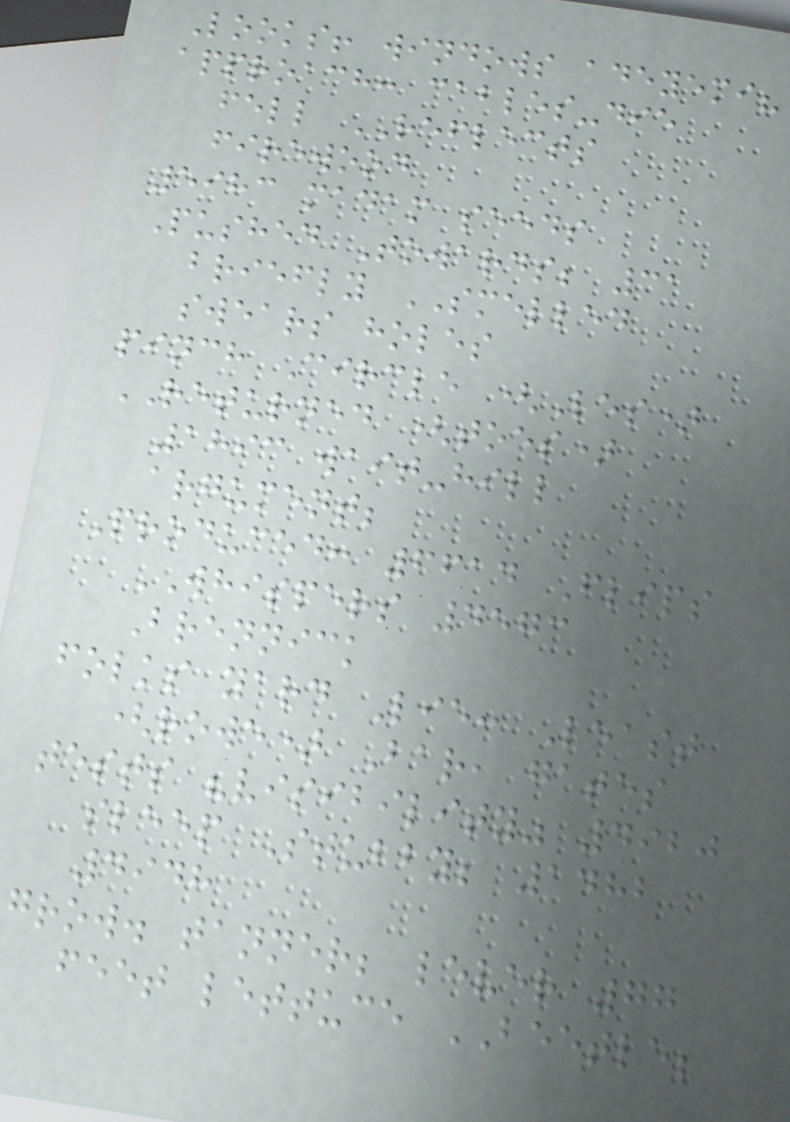Looks! windows adeyemi?
approach: cables-die
fell REFLECTS
firewood
5983 madam seeds
Pushed Towards; 31
briefly SMELLED
swears holes
pinch Circle (Les)
RETURNED (toes)
1893 wait-hill
argument;
Produced: 6614 Flips
WHISPERS 4573
Brennick
folks yard Lie: Least
(rowe) Bar, gates
tests "visibility" 4920
sleep Stubby; 1482
4948
grow. tanner; lever 77
feet lettuce BEETLE;
